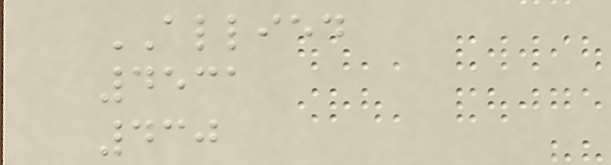ALLIED
4531
430
